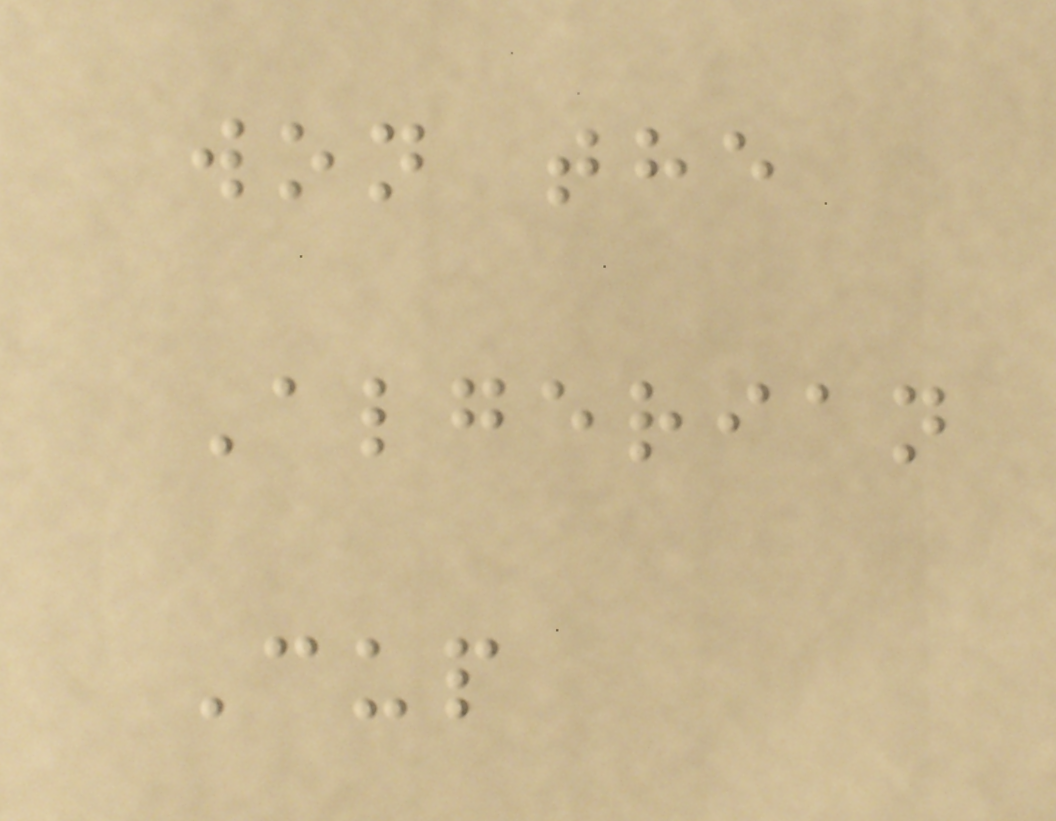won the
Algerian
Cup
